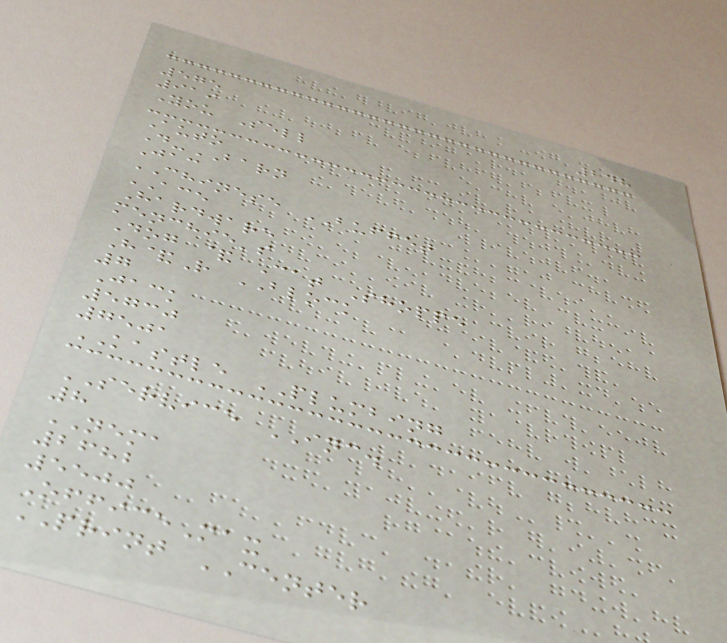248
575
919
You Sell
Auto
D-BARN
Jac
CHINESE BUFFET
ACE
Hardware
menchie's
Dog & Cat Shoppe
H&R BLOCK
7
Jack
5730
7501
KASTLE PLUMBING
SERVICE INC.
8
NEMA
2682
5500
OfficeMax
PRINT CENTER
